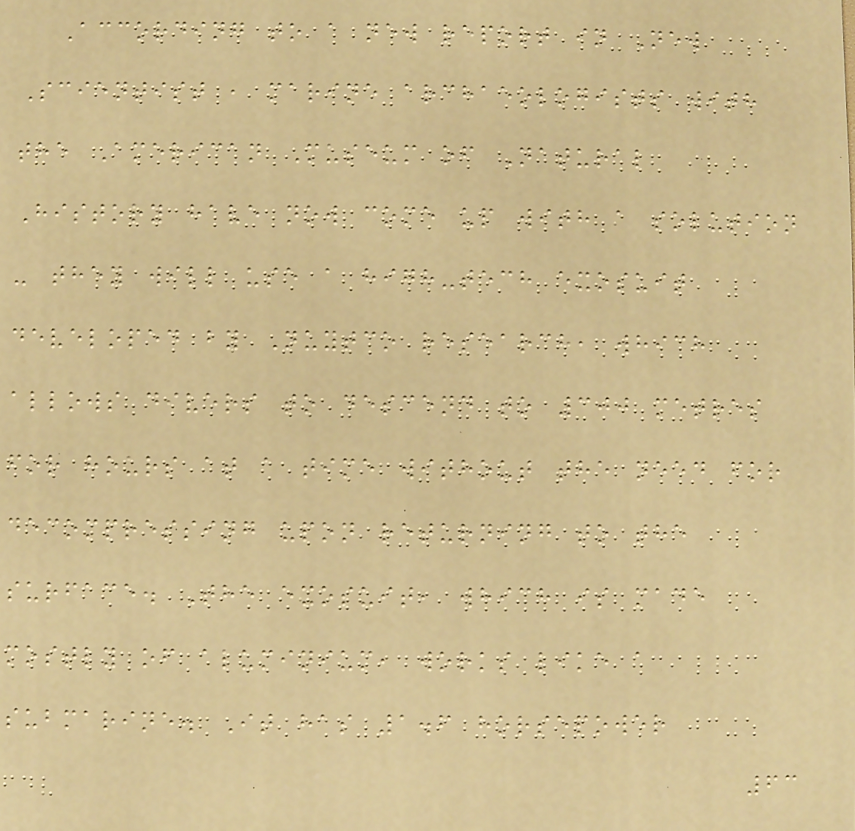According to a new report in New
Scientist , marine archaeologists with
the American Museum of Natural
History have now come up with a solution
- they will use a high-tech exosuit
developed by Nuytco research, which
allows divers to descend to 300 metres
for hours at a time without the need for
decompressing upon returning to the
surface. The exosuit, which is made
mostly of aluminium, works like a
submarine. It has 1.6 horsepower
63
